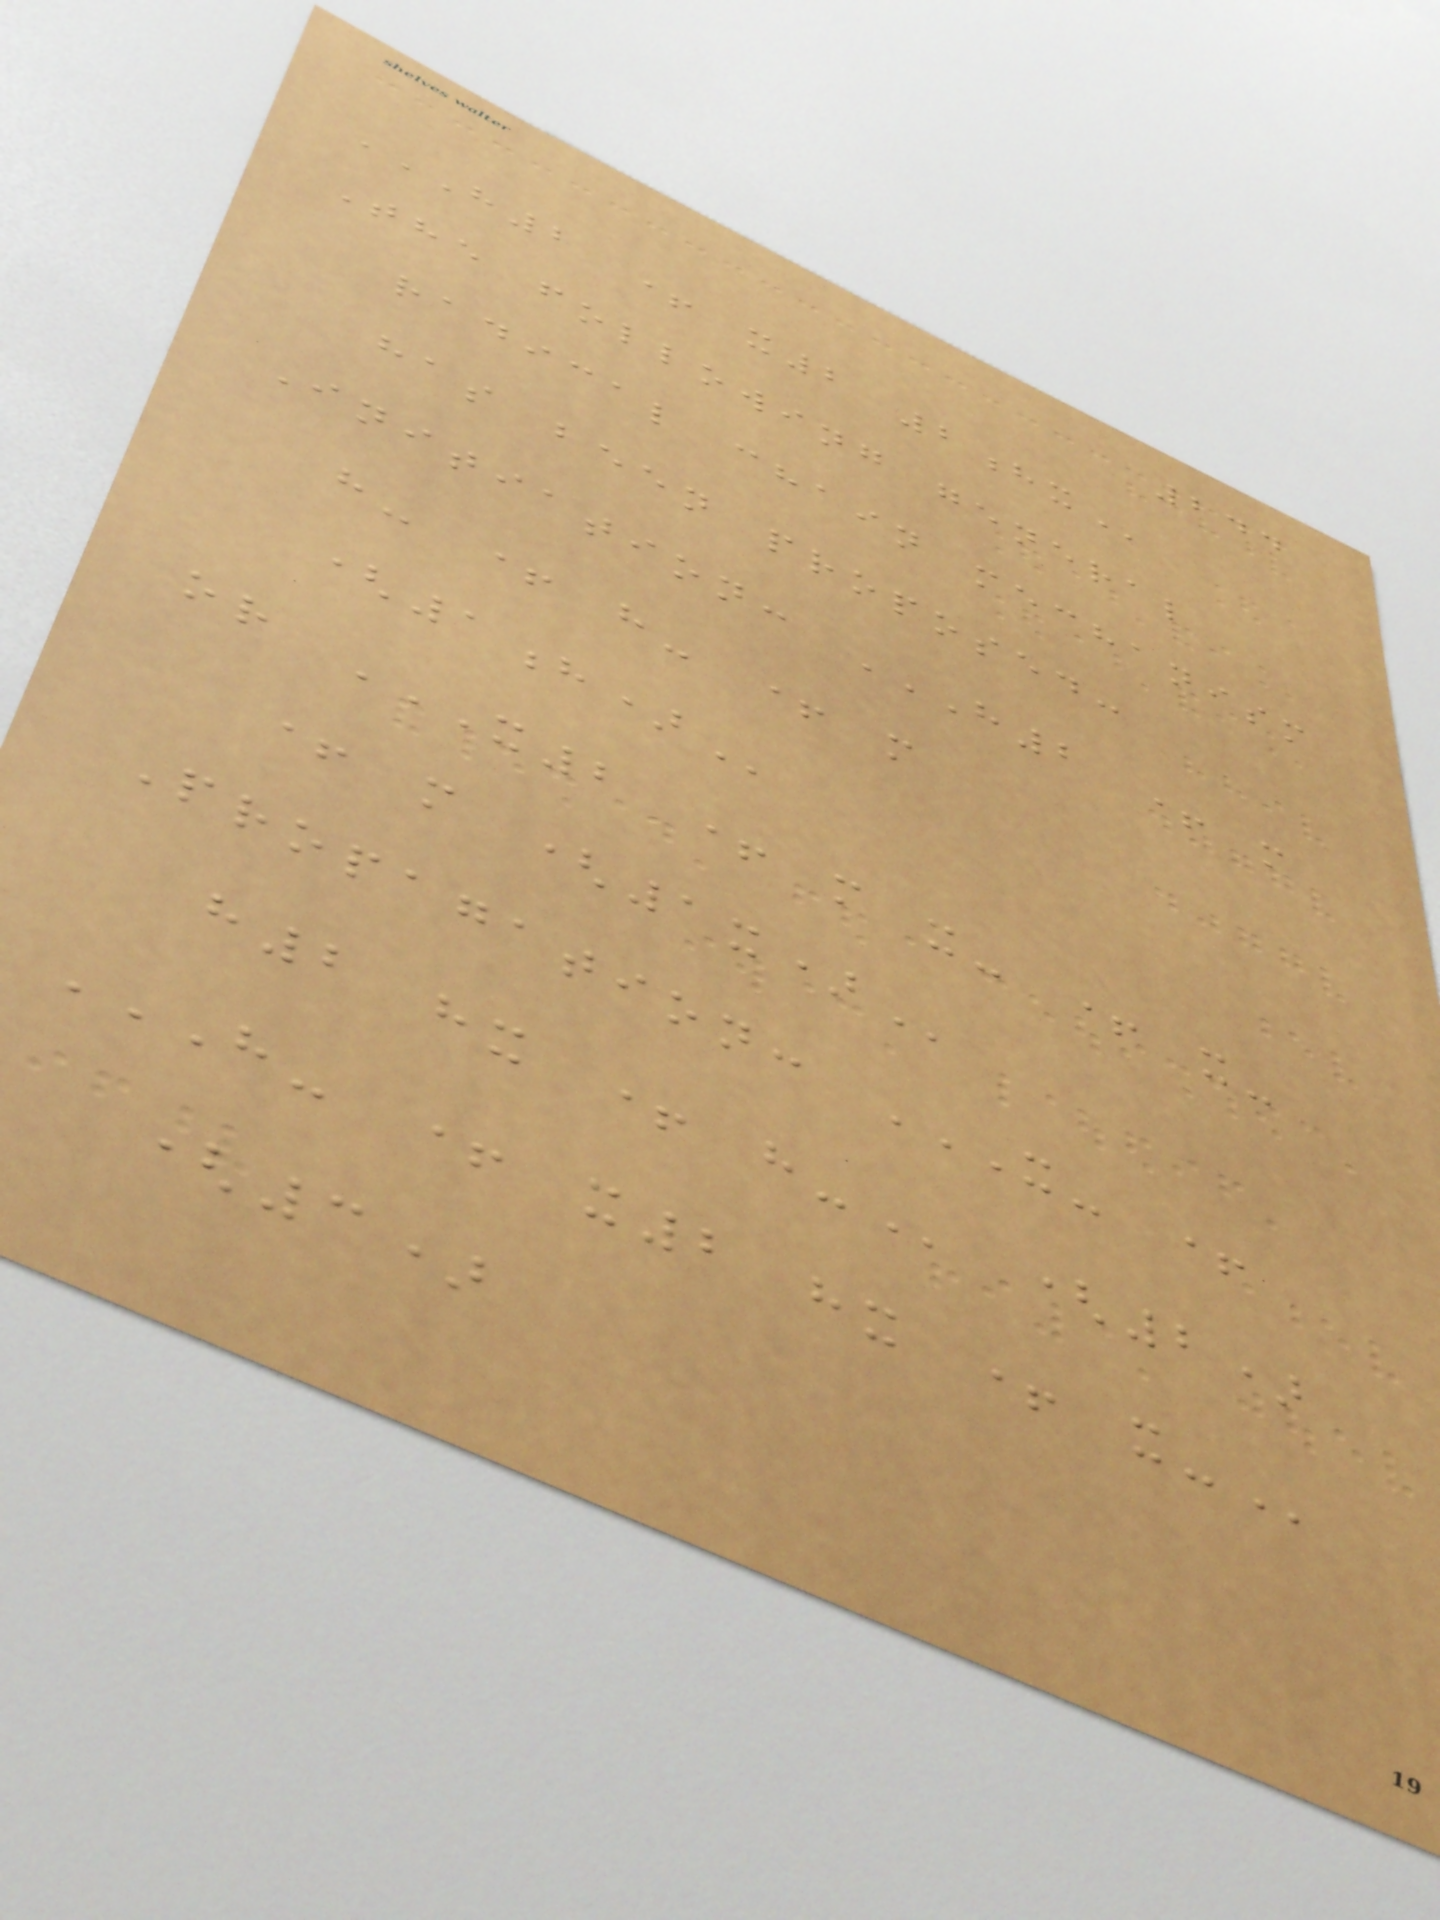244
H2 + X2 2HX
The following general
radical chain mechanism
has been proposed:
Initiation: H2 + M
h- + h- + m
or X2 + M X- + X-
+ m
Propagation: X- +
h2 hx +
H- + X2 HX + X-
(3)
